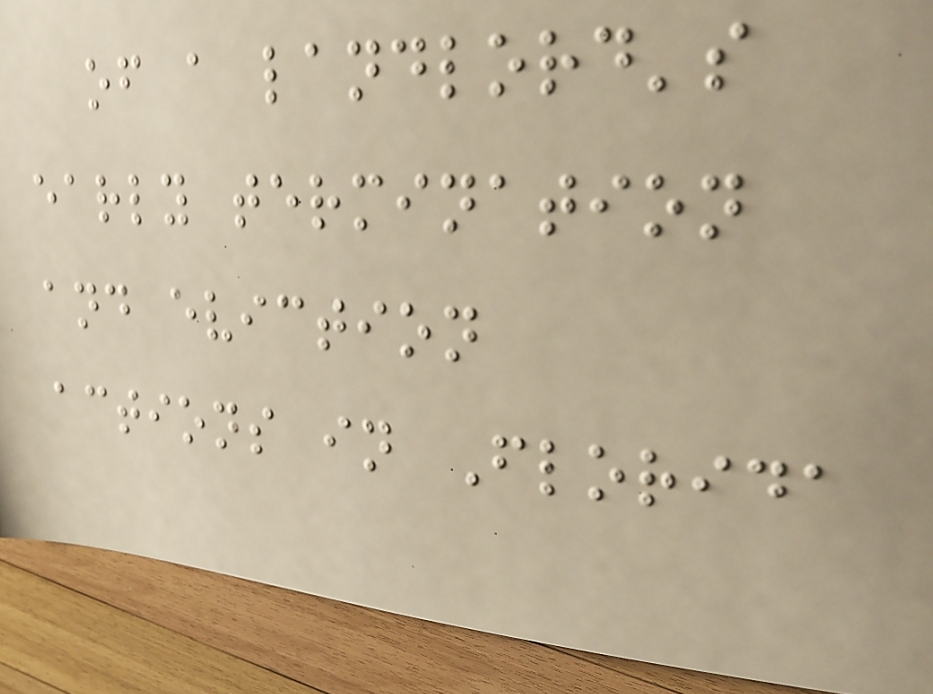of a landlord's
early termination
and eviction
actions in Florida
